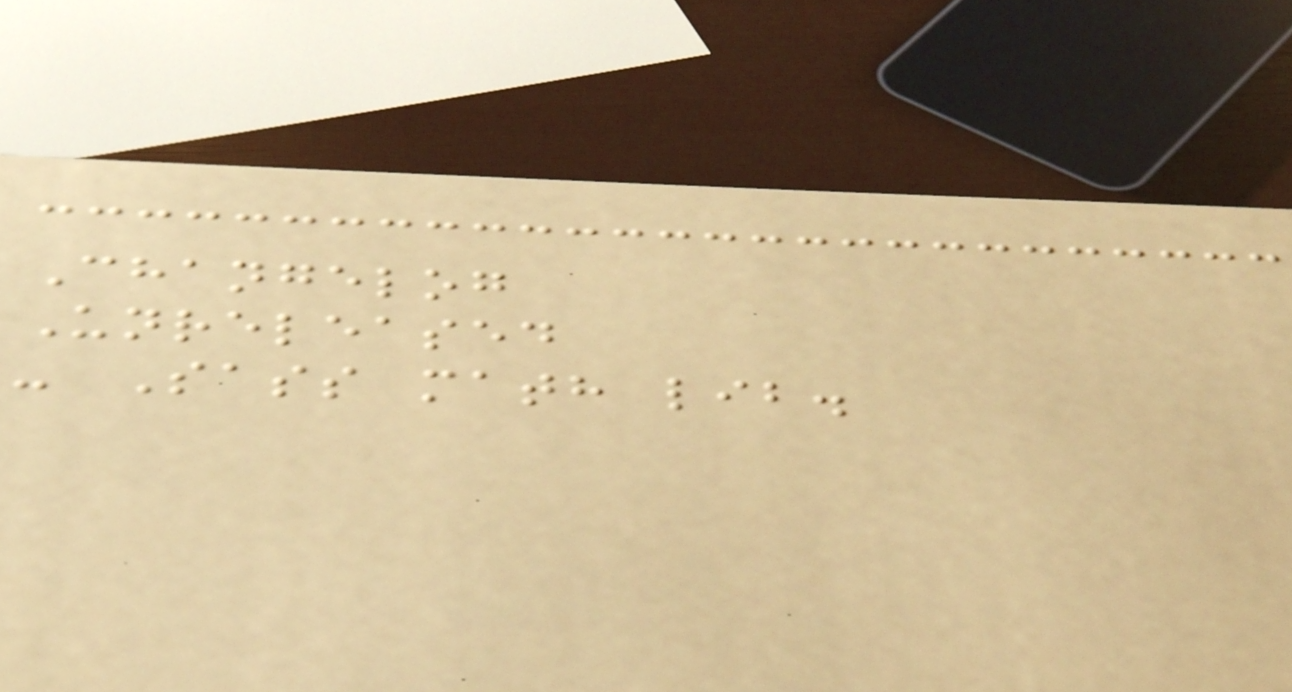Changelog
Unreleased
- Sass math lib.
